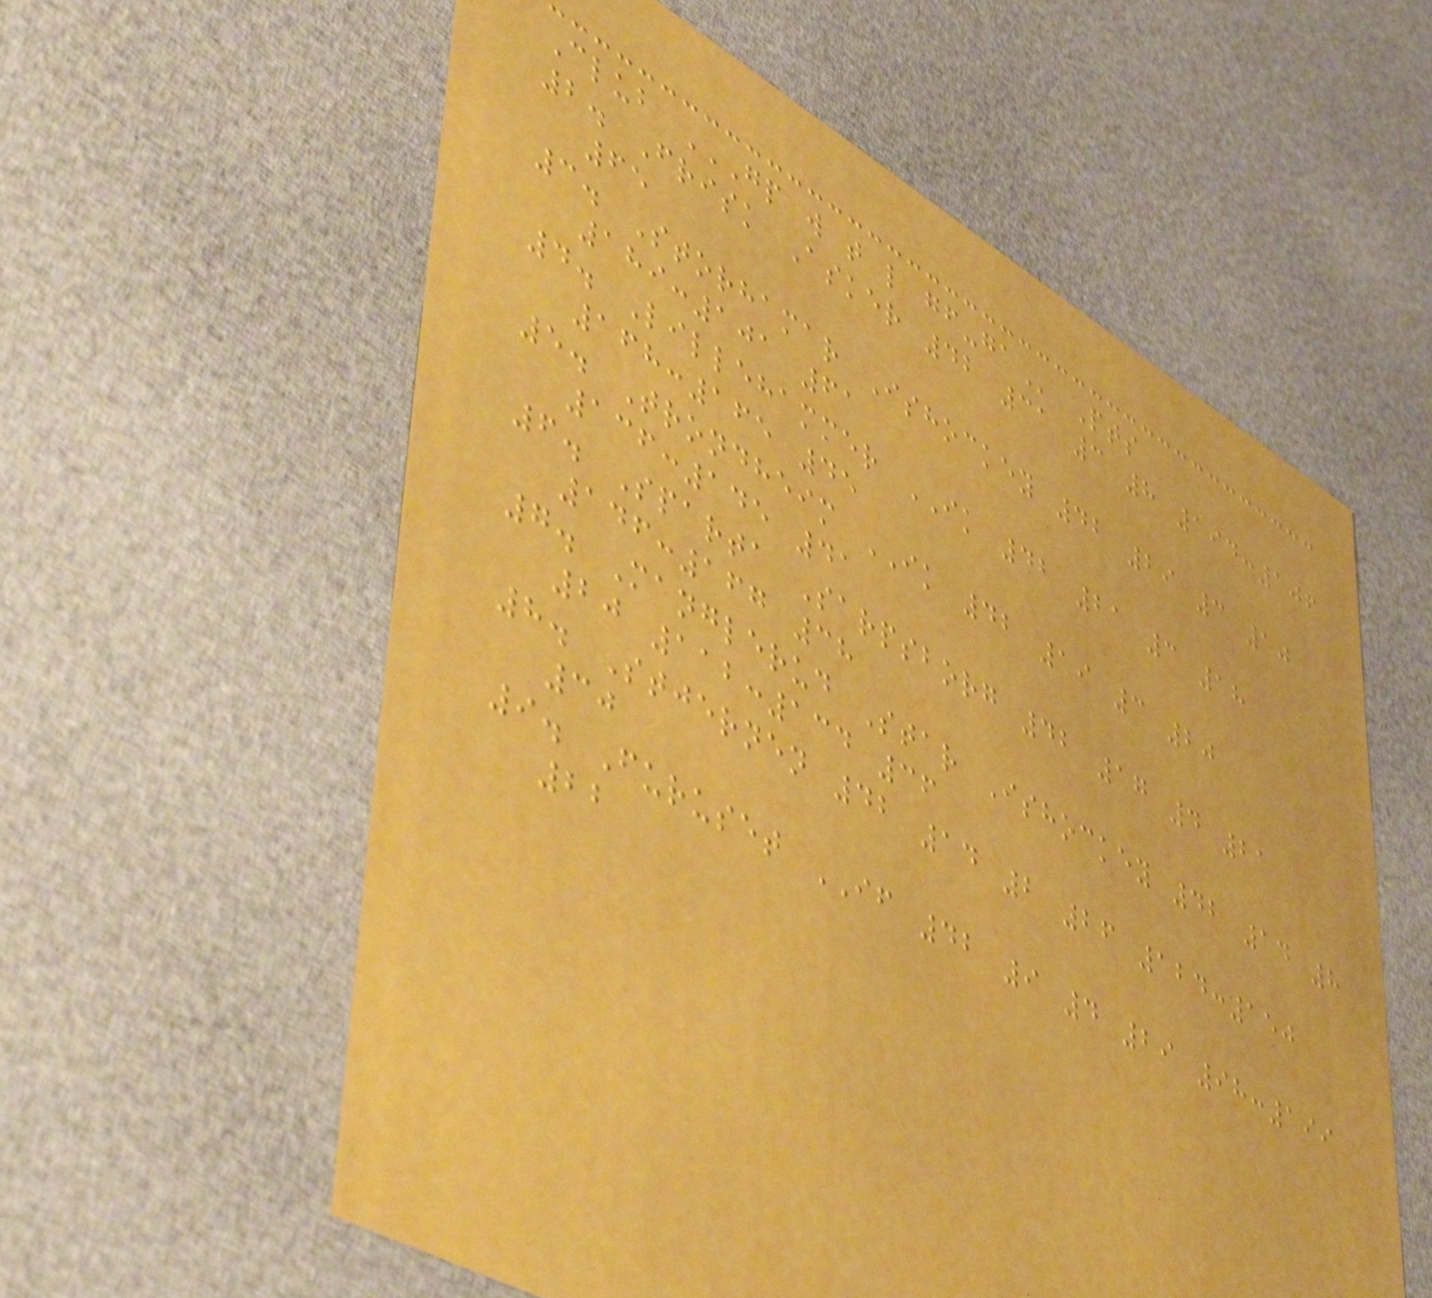Club GP W T L GF-GA Pts
2. Frisk Asker 42 31 3 8 194:106
65
3. Storhamar Ishockey 42 29 3 10
189:101 61
4. Lillehammer IK 42 21 3 18
168:165 45
5. Trondheim IK 42 19 3 20
136:145 41
6. Sparta Sarpsborg 42 17 4 21
146:167 38
7. Manglerud Star Ishockey 42 14 8
20 112:134 36
8. Stjernen 42 14 2 26 124:150
30
9. Furuset IF 42 9 4 29 98:199
22
